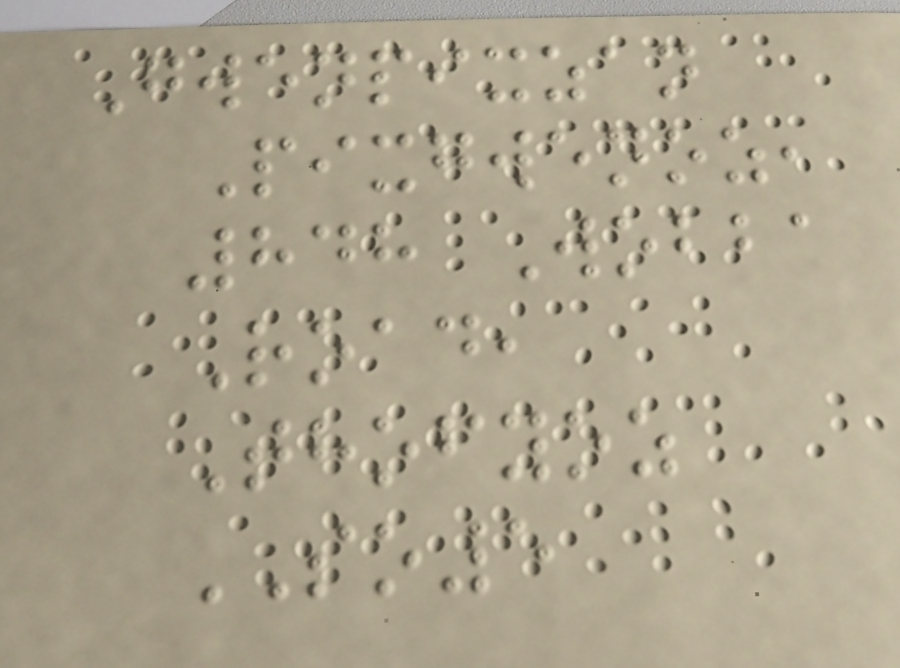Gwenpixzan
Pixgwenoz,
848 Wobba
Road,
Thofyoz
SO5
